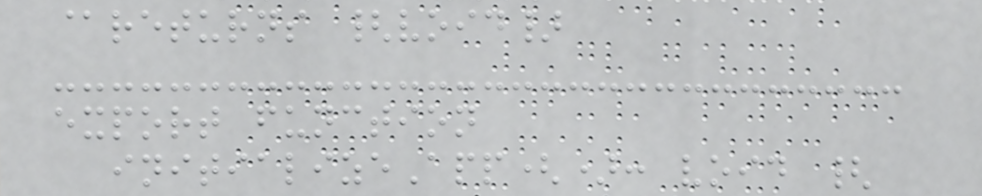@returns {void}
export function
initializeApp(): void {
